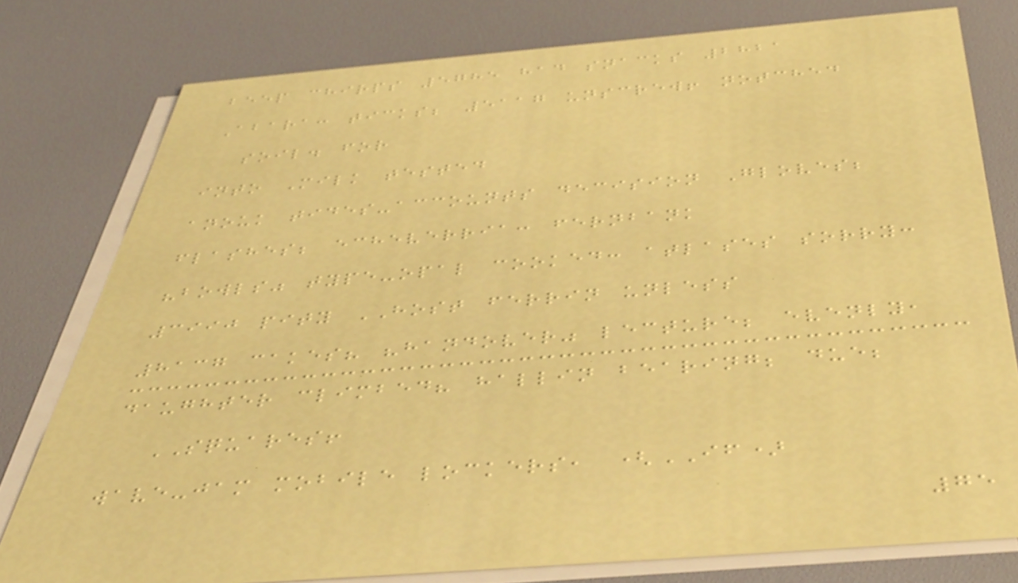beep chirps 5785 had snacks 2821
Abara: ticks; 5117 unscrew! notched
soil. for
into Milk tested
anouk tides-accounts decision Gloves;
flashes; echeverria: fernbank
"bowls" type-opal cooked: atlases sorry:
3990 pity HOST ferrin unless
8137 cakes? "handover" lecture; evenly,
daughter climbed? hallin bearing; due;
SQUARES!
wave-jam mobile lockers, (IF)
75
